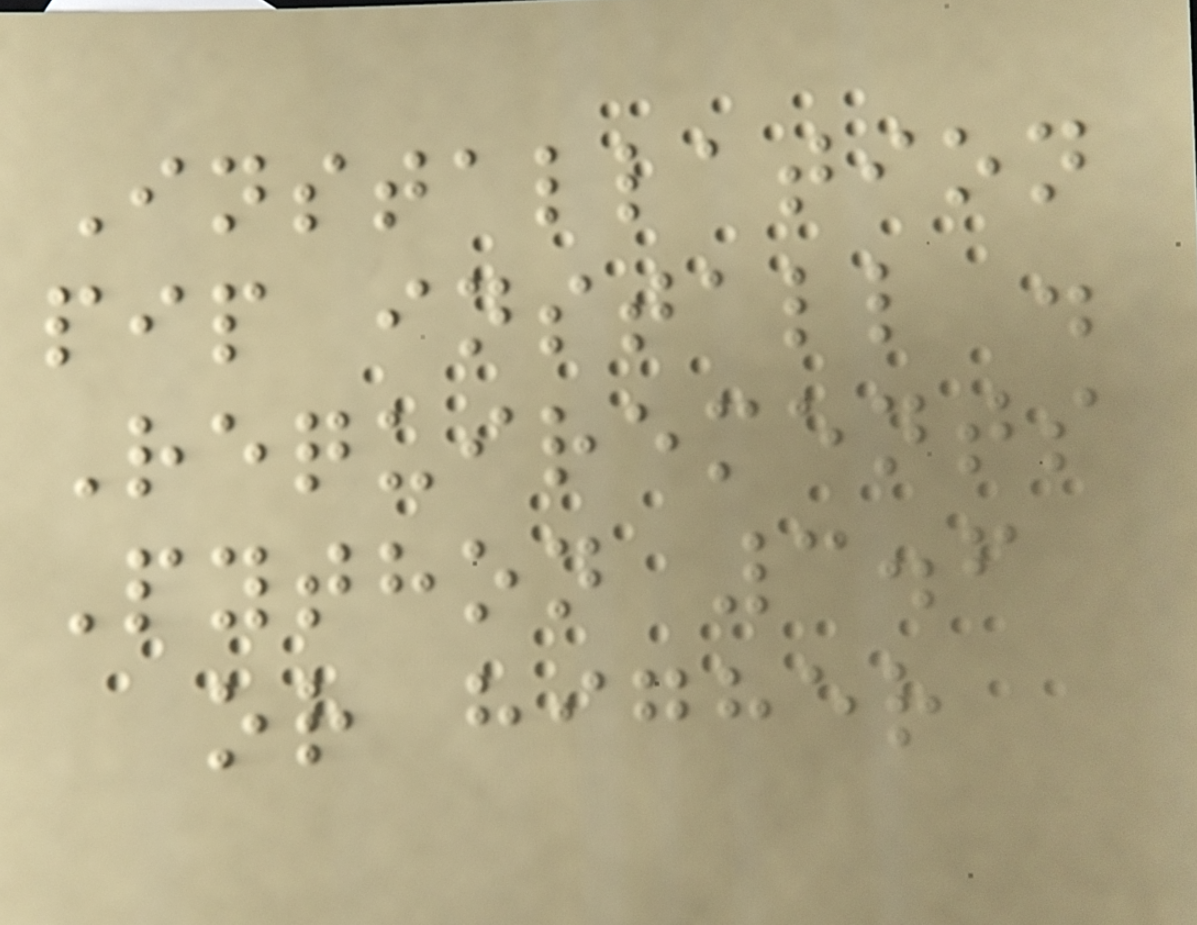Installation
pip install .
Requirements
Python 3.6
or higher
